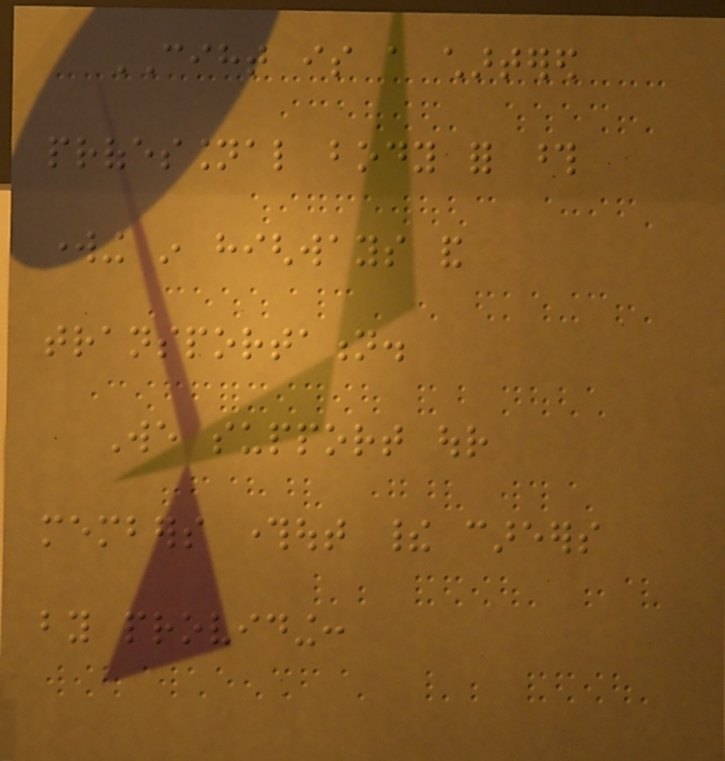CIHT is a chartered
professional body for those
working in highways and
transportation.
We support our
members throughout their careers
by providing:
